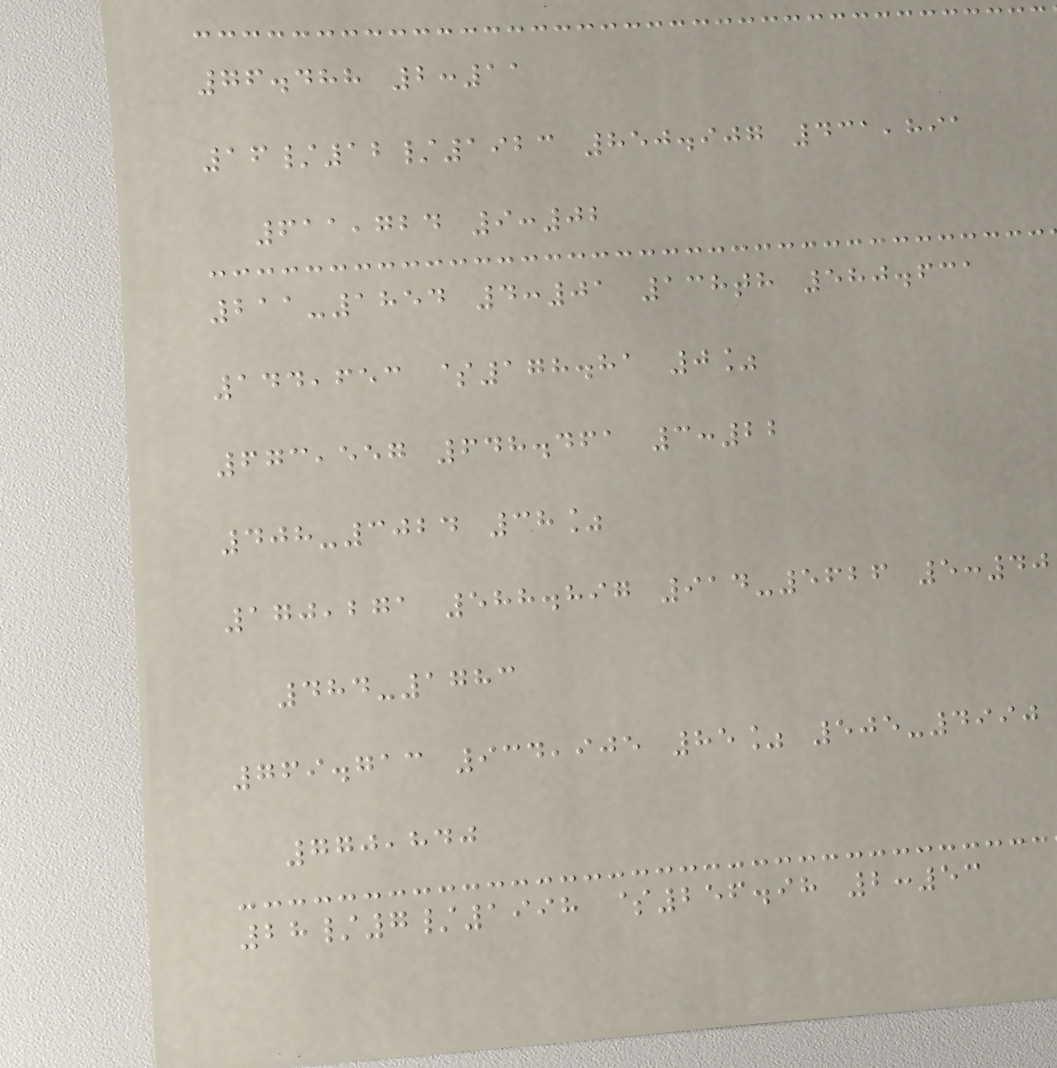76.488 2:11
16/12/1923 850.907 431,891
611,724 9:02
211-1854 4:01 138th 580.631
144,653 $178.81 0%
673,557 648.461 3:22
408-3024 38%
170,271 588.897 914-5626 5:40
484-1783
769.713 934,905 85% 505-4990
770,840
28/7/1998 $256.98 2:53
